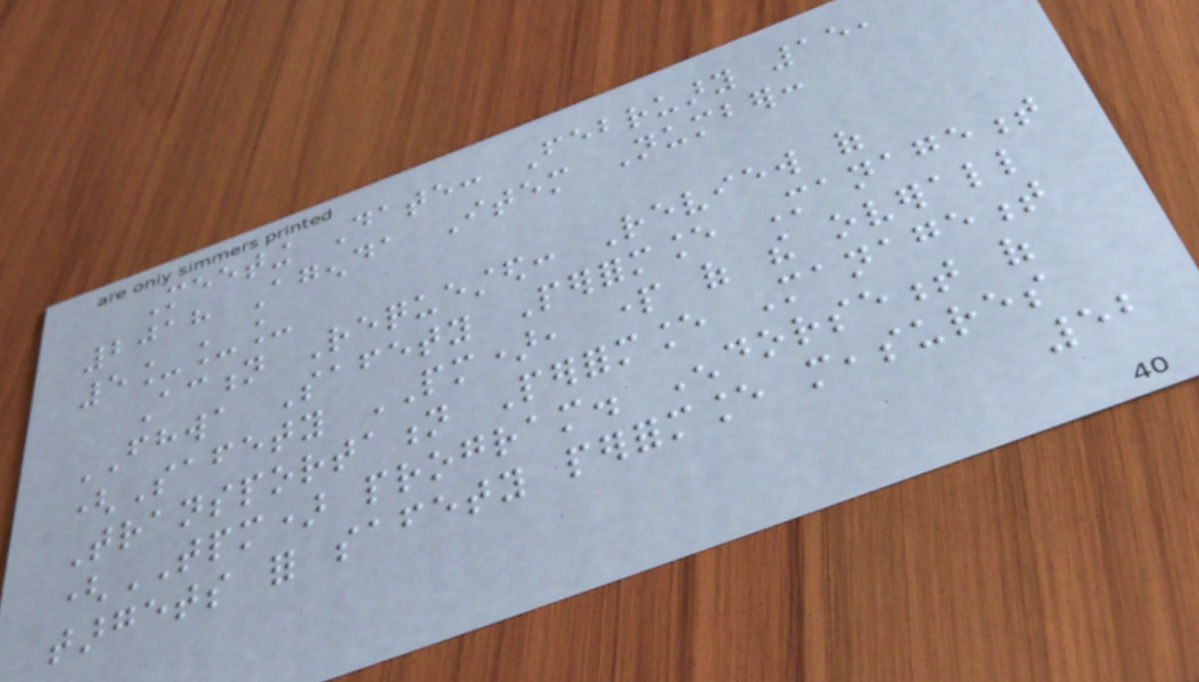Meeting Date: February 15,
2018 Agenda Item Number:
5___
Action Requested: Review of
FHWA Safety Performance Management
(Safety PM), part of the overall
Transportation Performance Management
(TPM) program. Endorsement of
targets for safety performance measures
52
